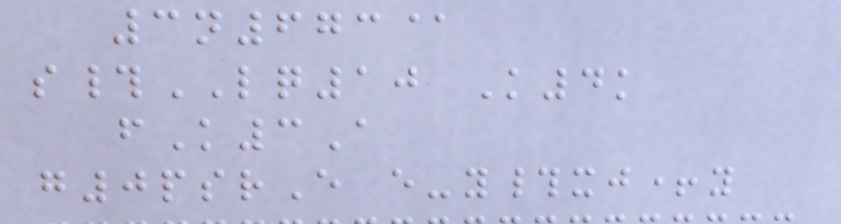3n673@
s#LQ10 K4k
fK3A
g0psrE e-y#xj+y
